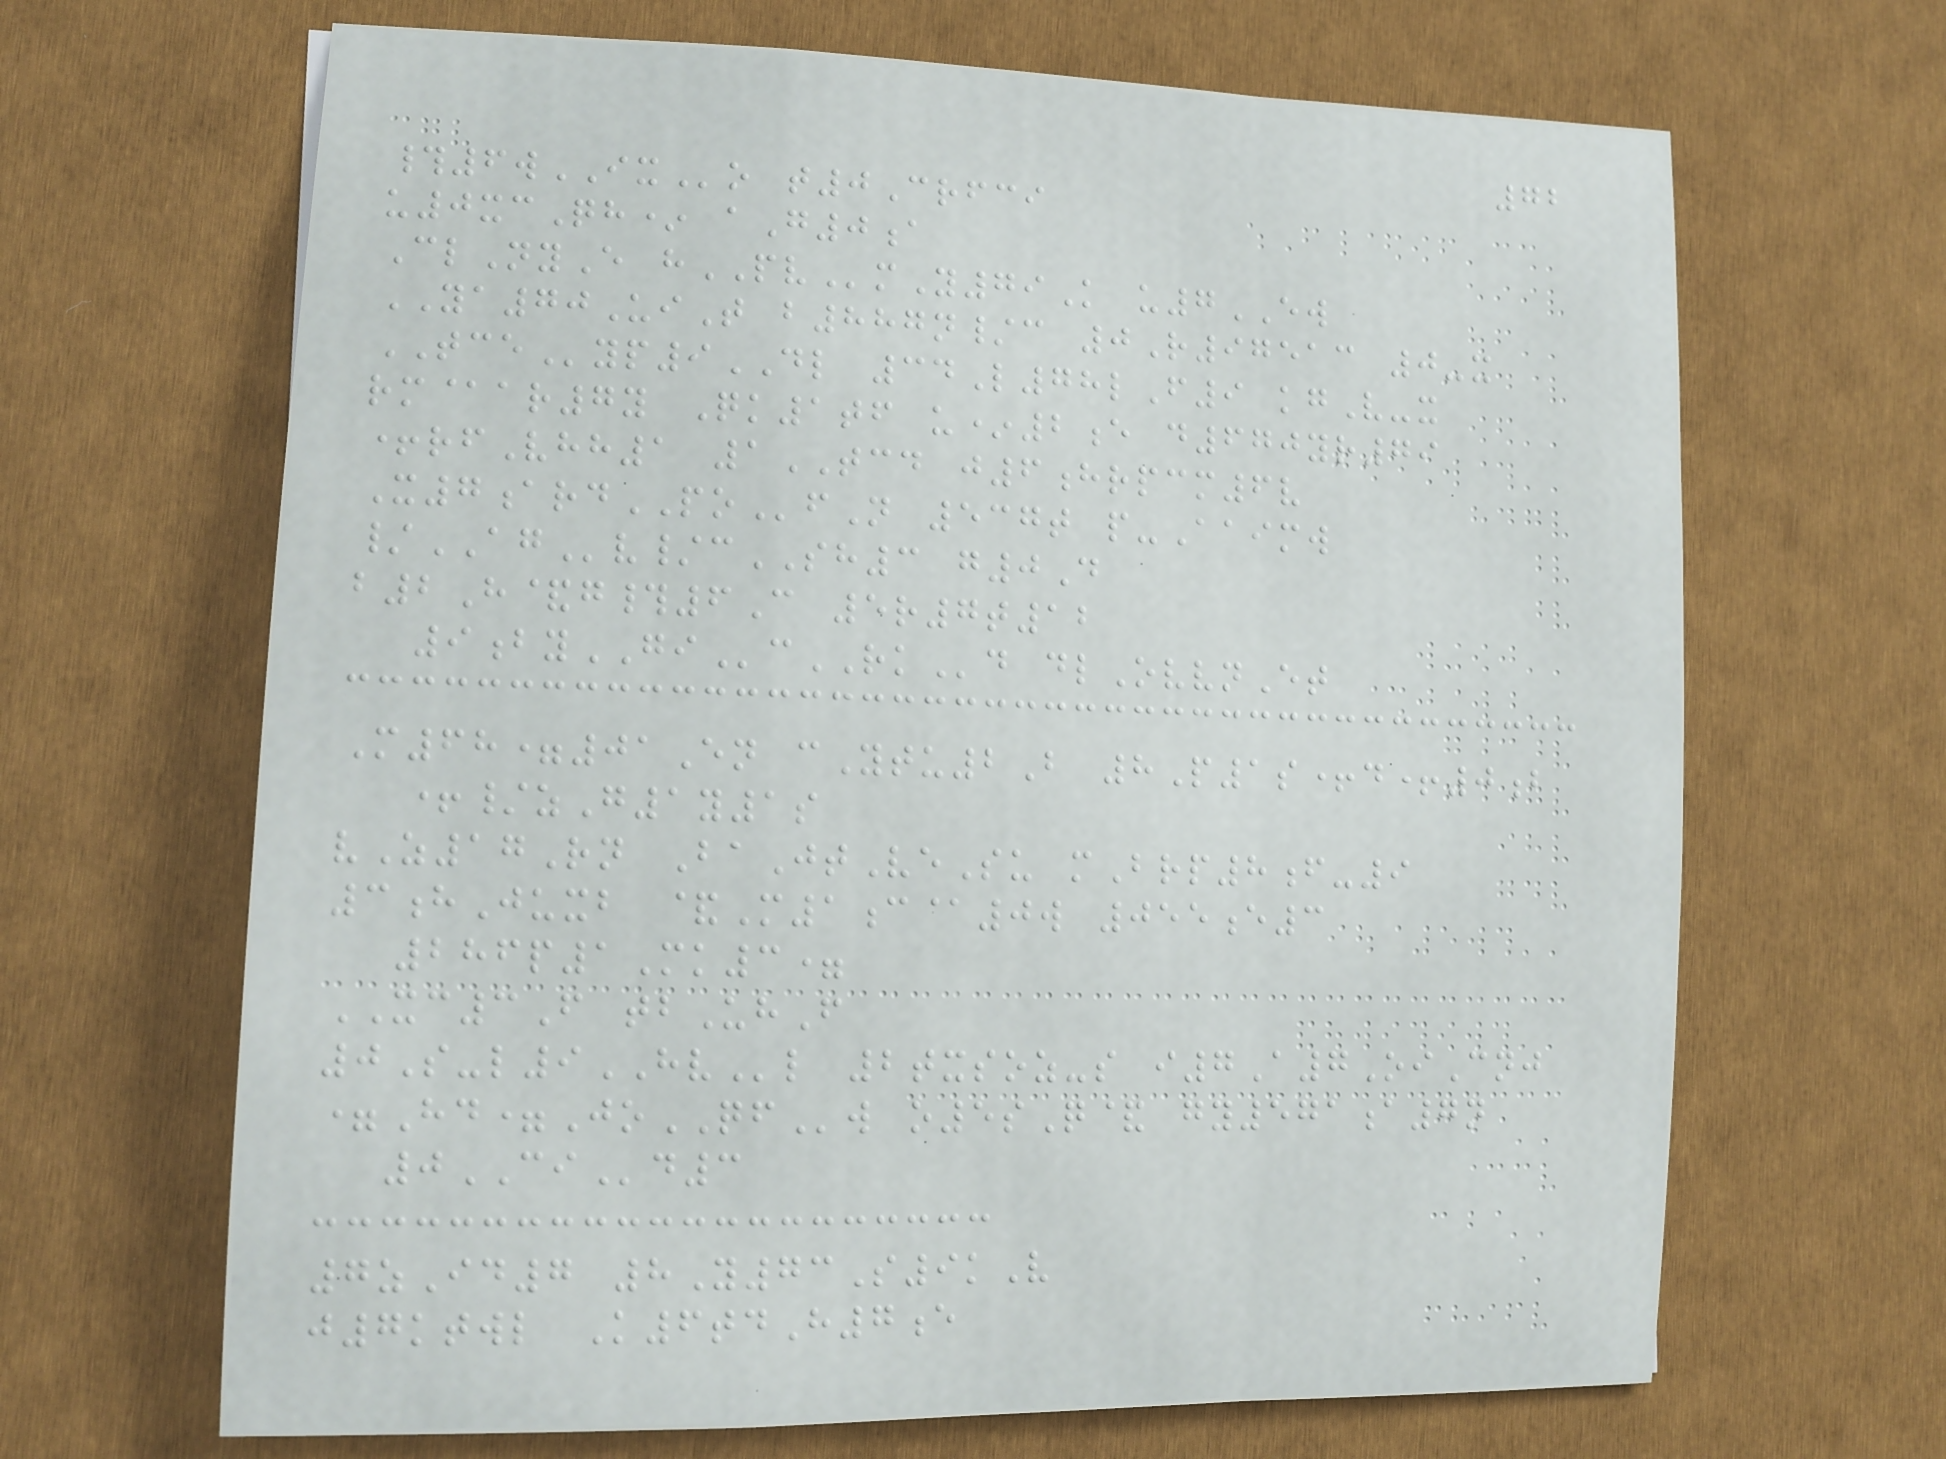72
#6wIXo t0Crfci
u0xcQh* aG0a
ClNyE hPVmY79K u7EW
YA70UiT b887n/c 0R97513 0-x
TCEyp9DL 34L78lF9 kgV-x
rm@ar7y Qk1tf u*2e d670yr79
+rfVhh1 1TCD j6hrpcm6v
X7ardPOfN 537t p-Aaimw
/AGv/cSH3 g0D
b2H&g#6C 5r7t12
9byGIcRKd dlOvvnEt
M68=01En cYtu2B 8P1s+d+0b
+/zG1y1s
vZ17Rn BaJtVeSu mBrp8f-9
3hJuxb &M1c@0w 055e3
286p1Mk3=
XC3F tbUhF
0S-l9HVl 2txsoz-s i7A7OiCnj
=Hd=JoQFw o5sQ& gy571a7n
0CId3
7zId7 8Y73S9kV
j7ktwl K6tdH7e
